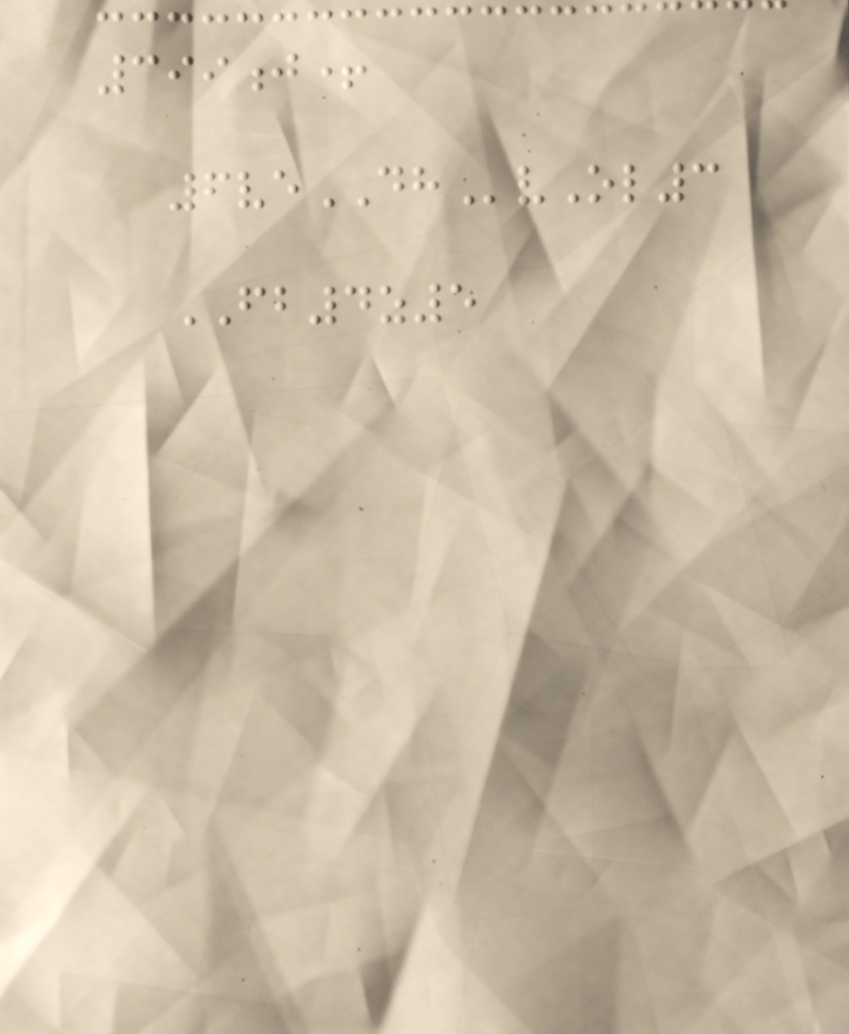399j+
6veDHvOl3
FB4z5
